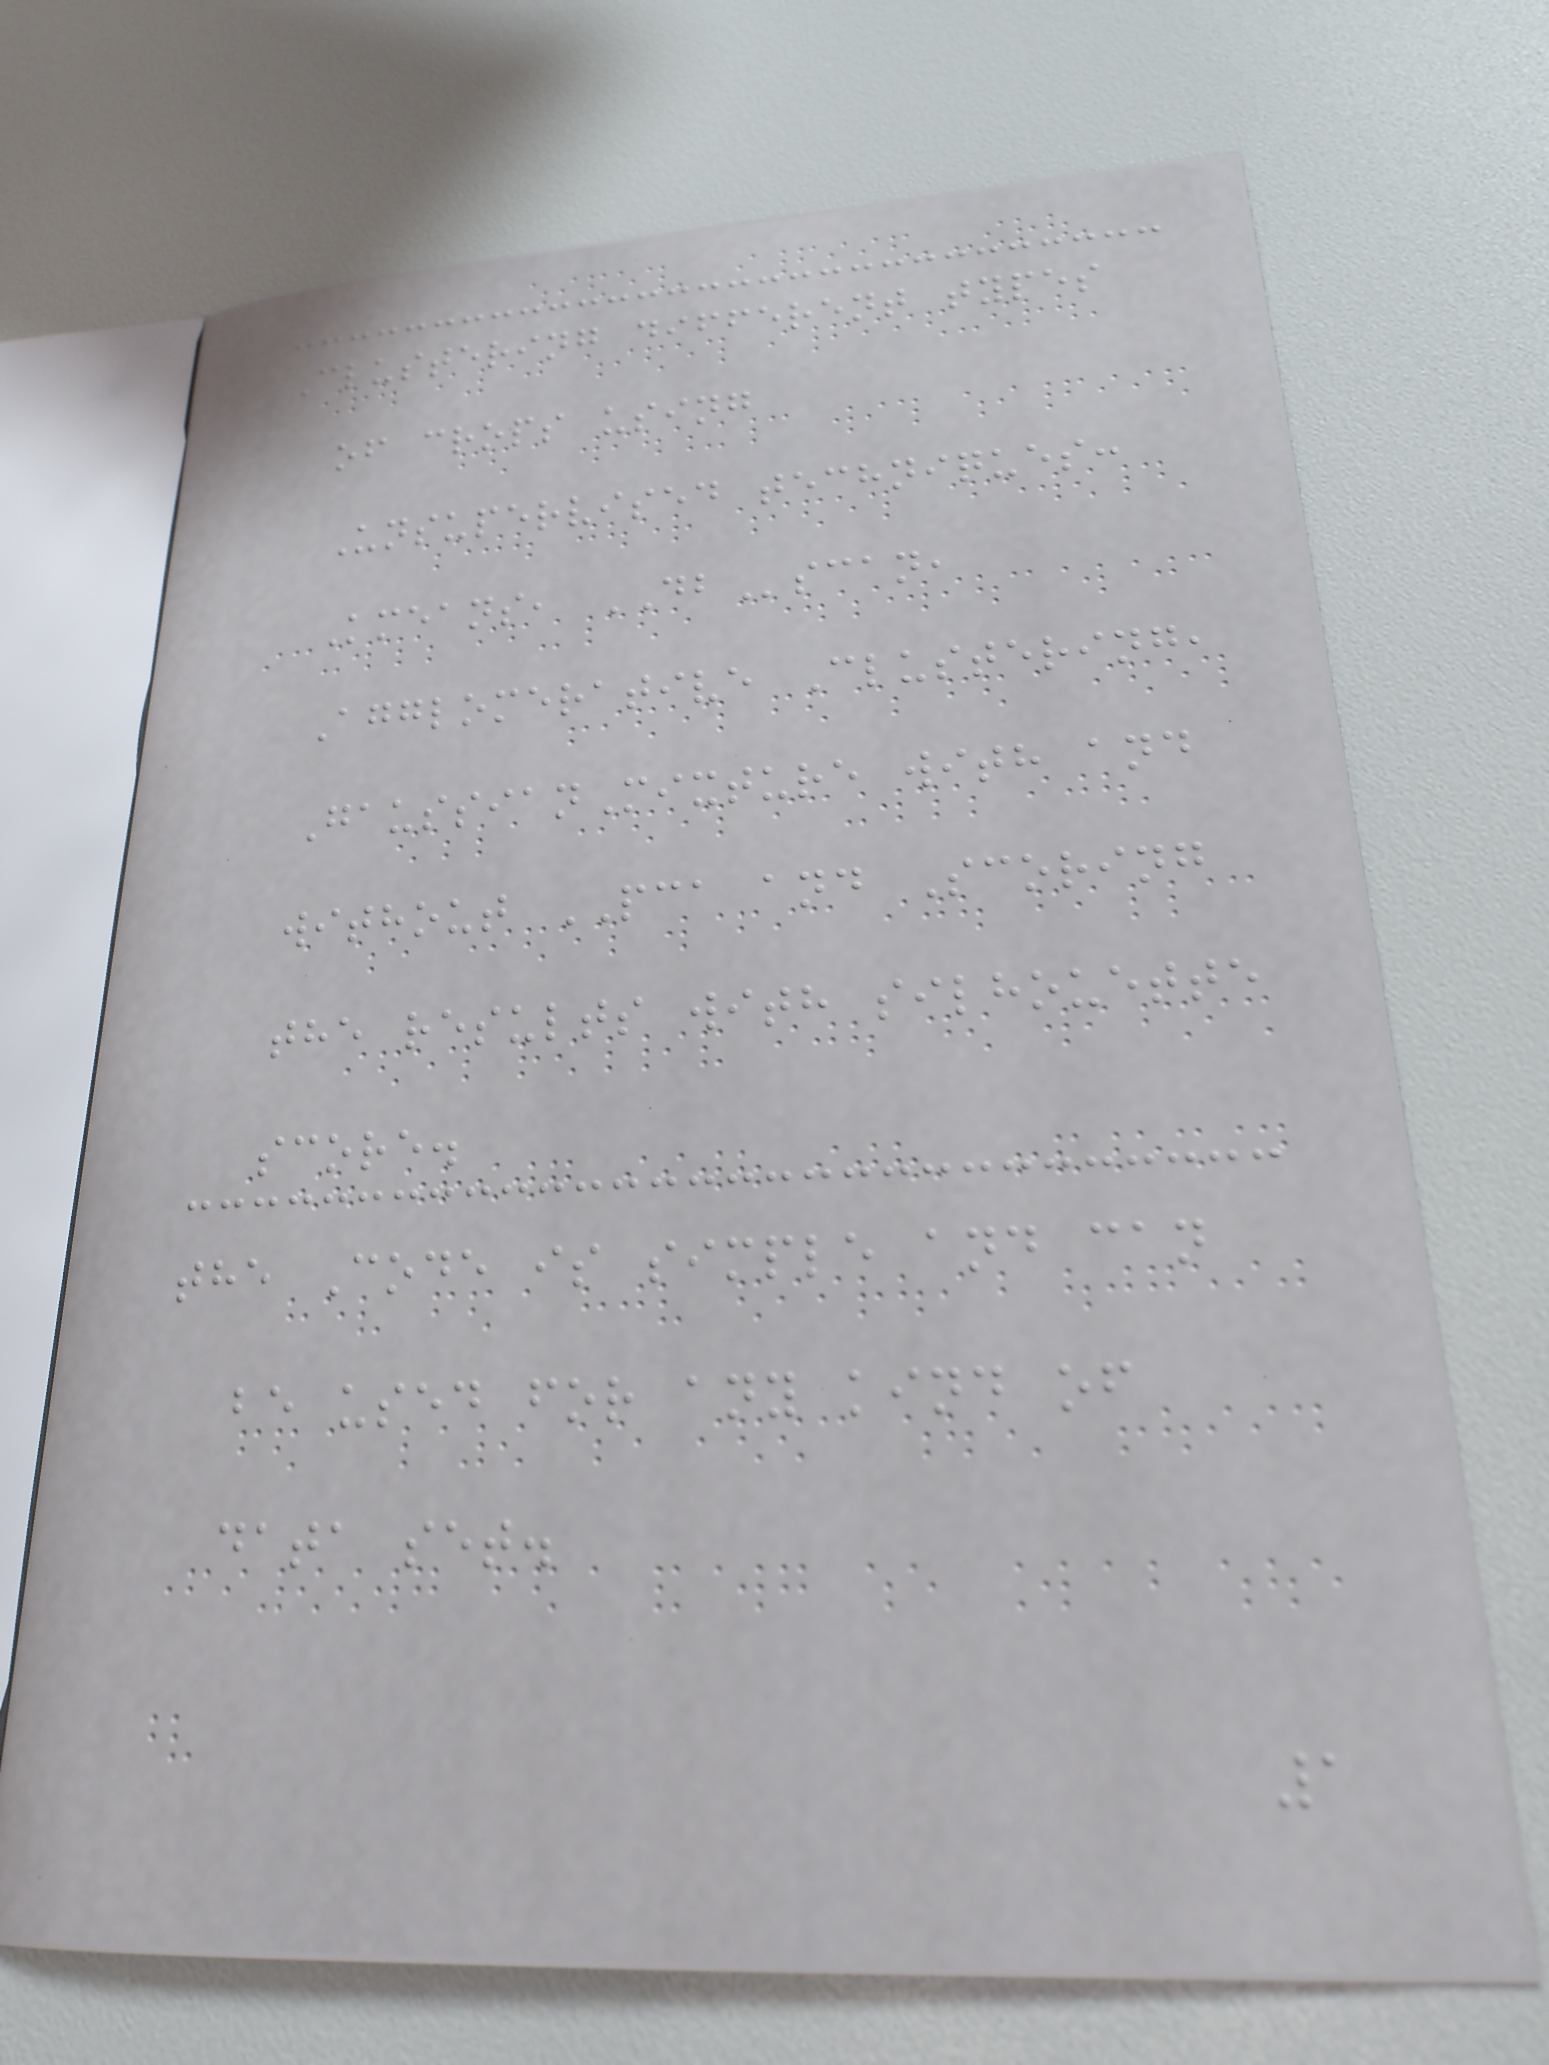Clustering different types
of crops using
Unsupervised techniques:
Kmeans, DBscan,
Agglomerative Clustering,
GaussianMixture with and
without PCA and Scoring
the results with silhouette
score.
the Code is simple and can
be used for any kind of
data set.
1
